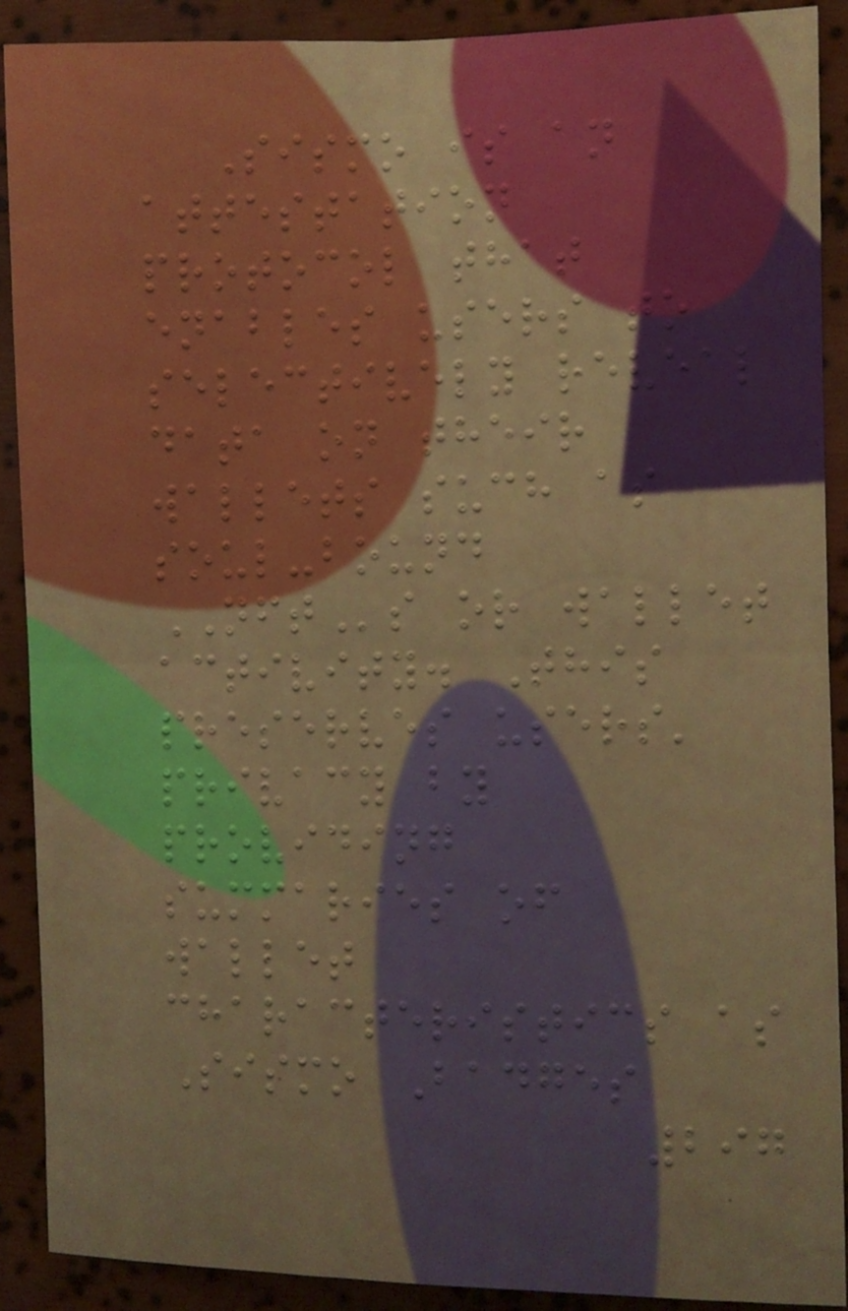Sismo is an
attestation
protocol that
enables users to
selectively reveal
data on their
wallets such as
soul-bound
NFTs or wallet
activity. This
preserves users'
privacy by
providing
summaries of
wallet
characteristics as
Sismo Badges
297
